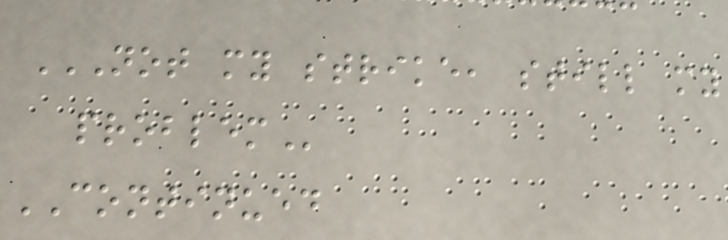NOT MY STRIKE, STILL MY
PROBLEM
CONTINUED
